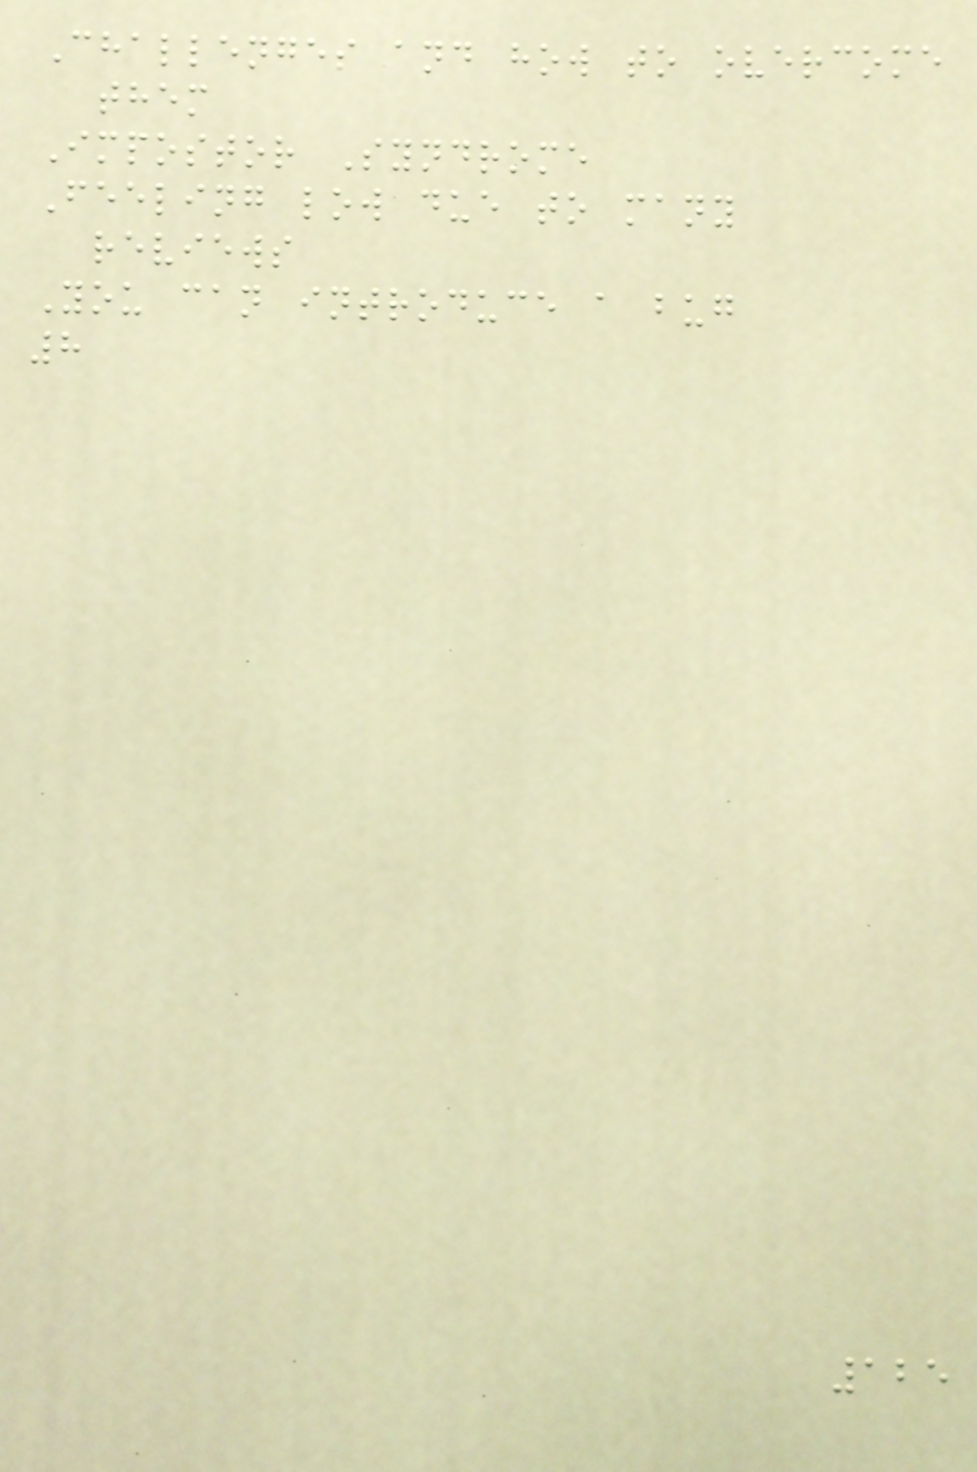Challenges and how to overcome
them
Impostor Syndrome
Feeling low due to many
reviews
You can introduce a bug
8
125
